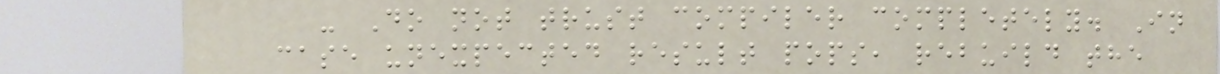- Do not trust compiler completely. In
case unexpected result pops, rebuild the
